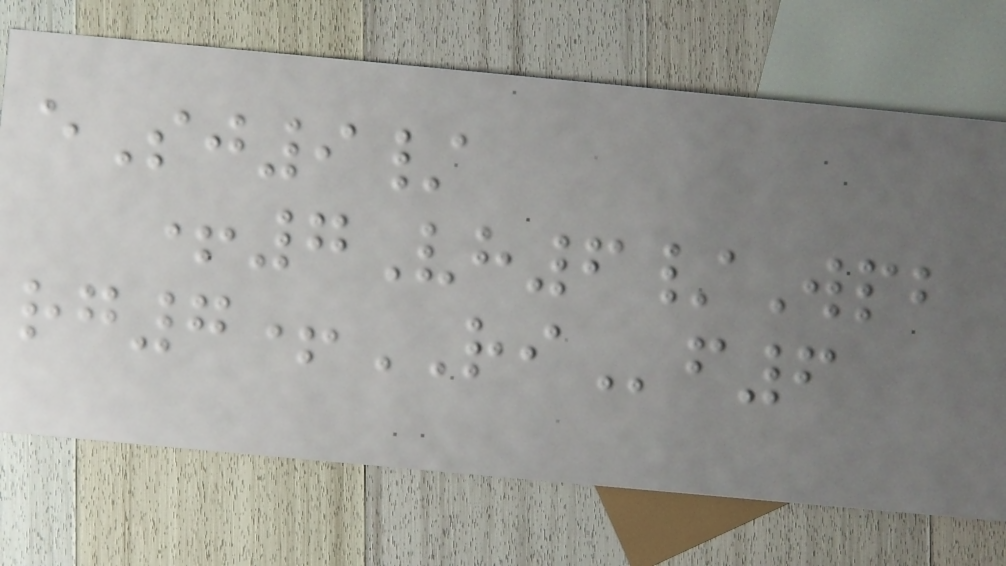eSj9/
+7Vh6/Wpb
rg7+RIf6
